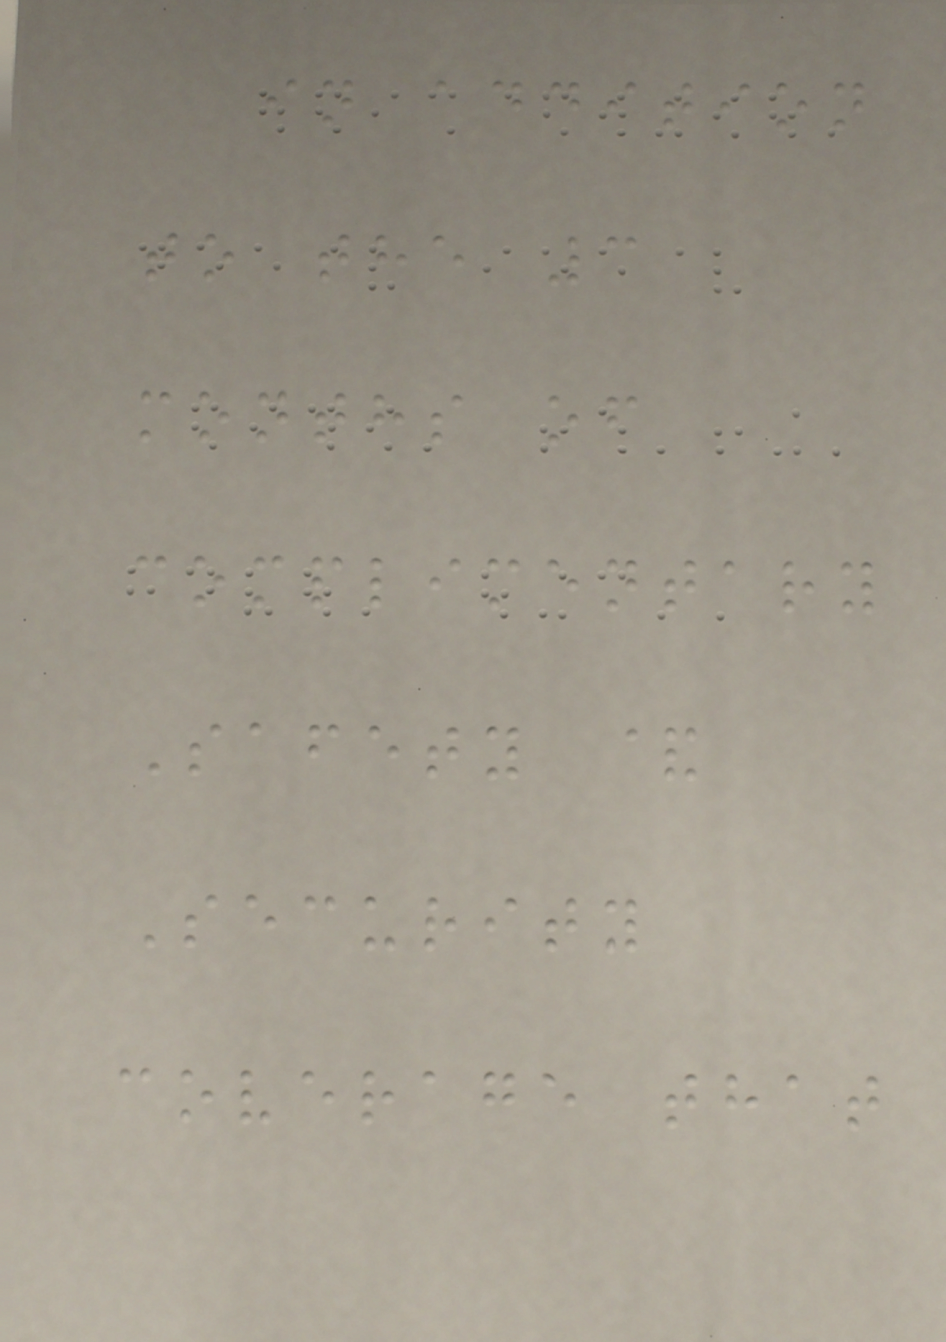in addition
to the 3
months of
complimentary
Safety &
Security
coverage that
